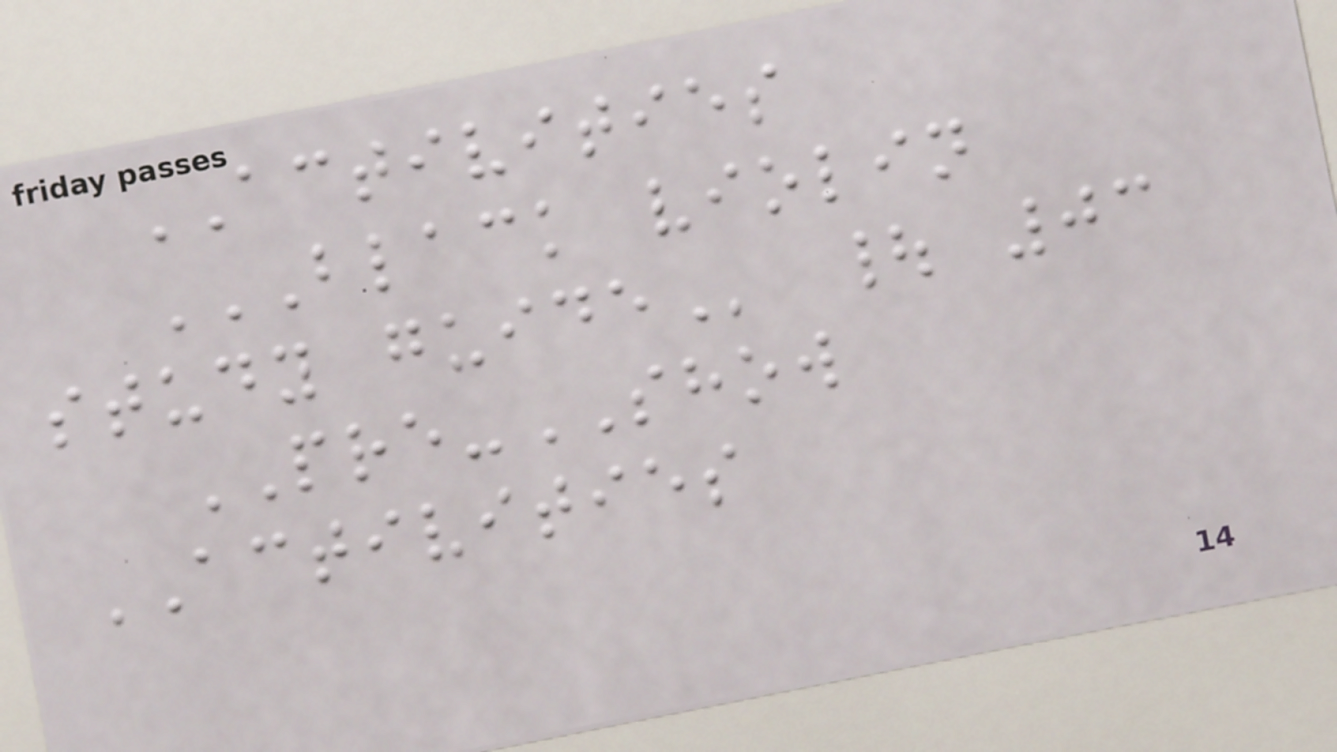ACTIVITIES
BLACK VIOLIN
STUDY GUIDE | 03
PRE-SHOW
ACTIVITIES
